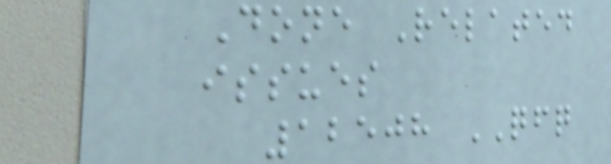Done Related
issues
12508 QFQ
